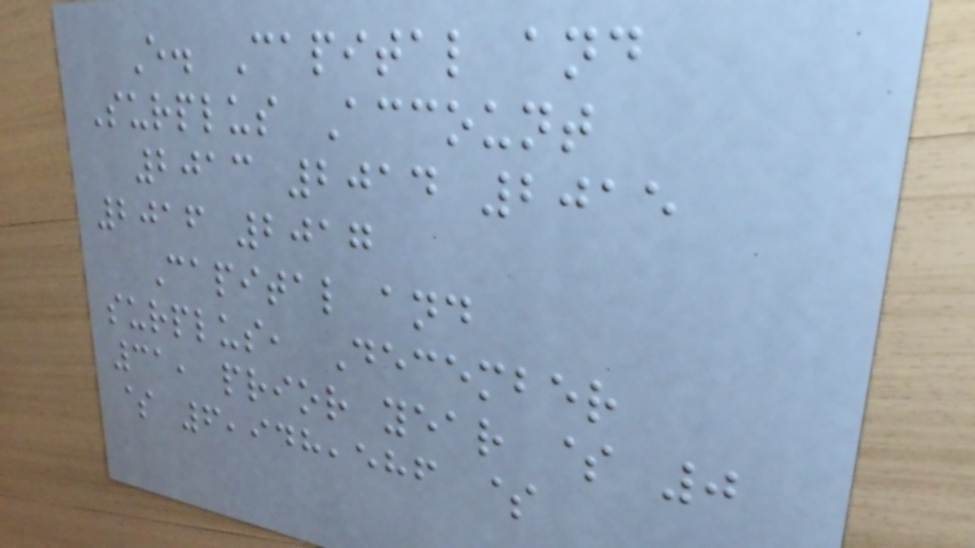E. Capital and
Surplus Account
2013 2014 2015
2016 2017
Capital and
surplus, December
31, prior year $ 0
$ 6,948,586 $
